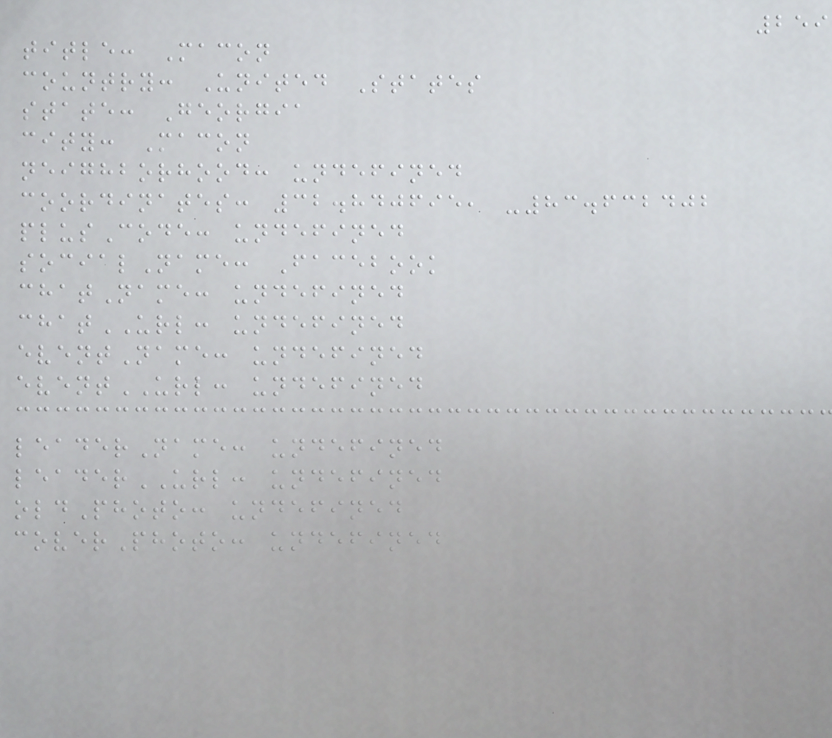259
title: Macon
country: United States
state: Georgia
city: Macon
neighborhood: undefined
coordinates: 32.840695, -83.632402
plusCode: undefined
socialName: Facebook
chatName: undefined
chatURL: undefined
eventName: undefined
eventURL: undefined
leaderName: undefined
leaderURL: undefined
oldPhoto: undefined
coverPhoto: undefined
